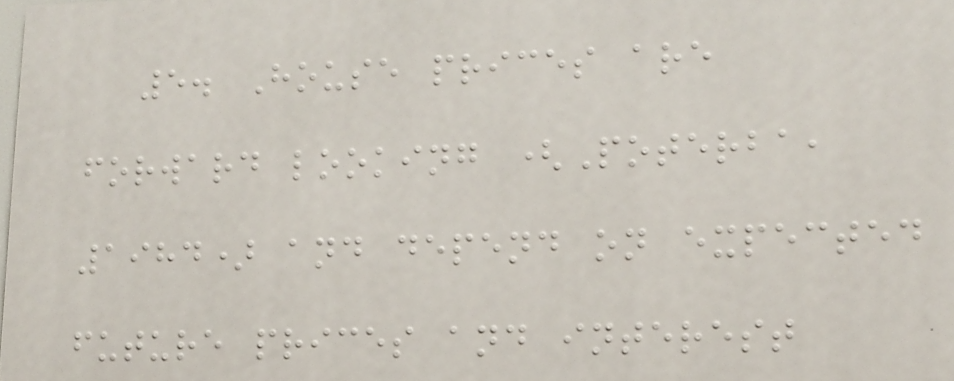5. House prices are
forward looking (Poterba,
1984) and depend on expected
future prices and interest
